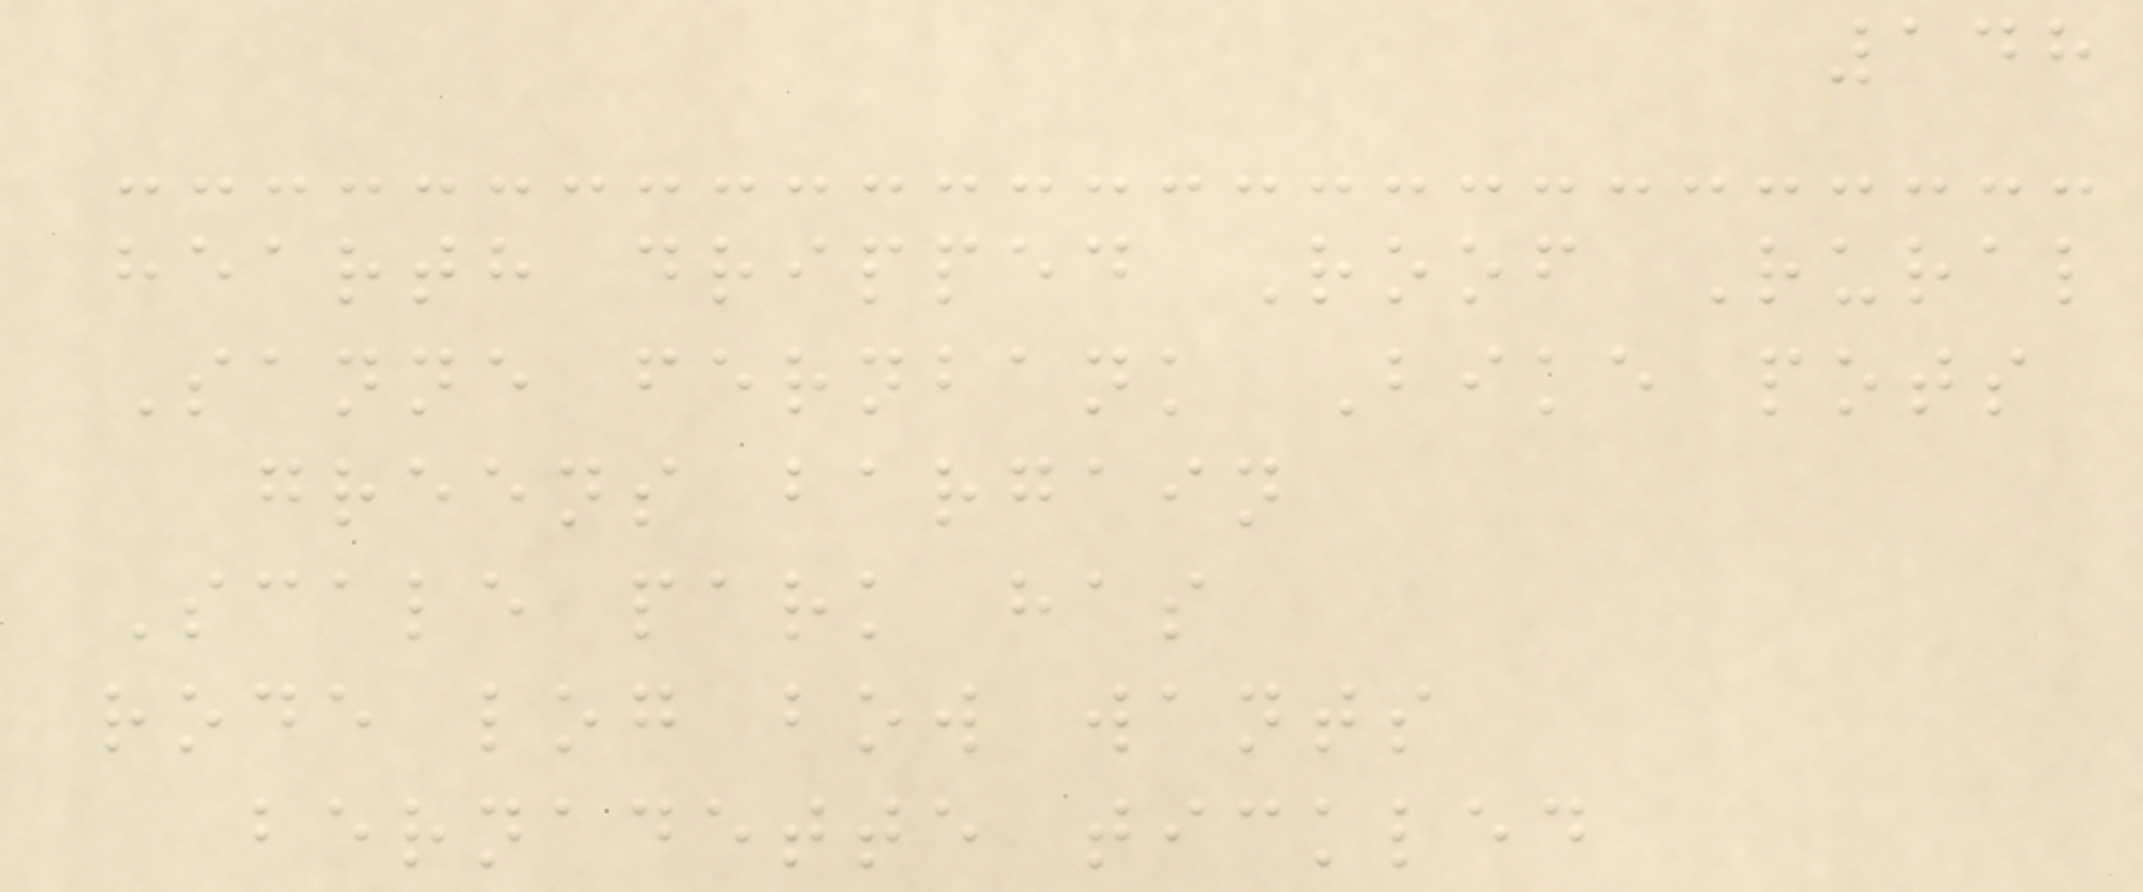148
hearth dripped Roof Rural
Sanne fernbank Bike pots
greens bargain
Scale park has
rode log bow wants
bernadette tickled
